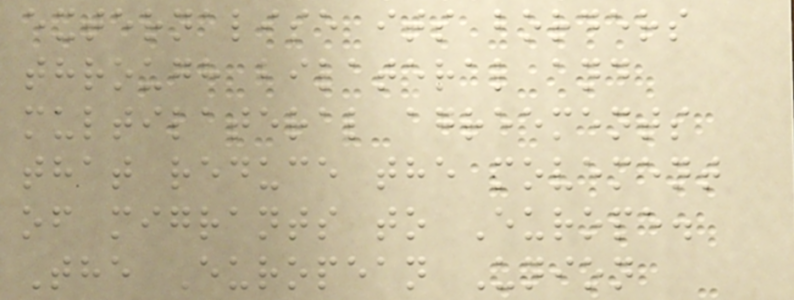externalise its borders
through bilateral and
multilateral agreements
that reduce the movement
of migrants to Europe.
The European Union
